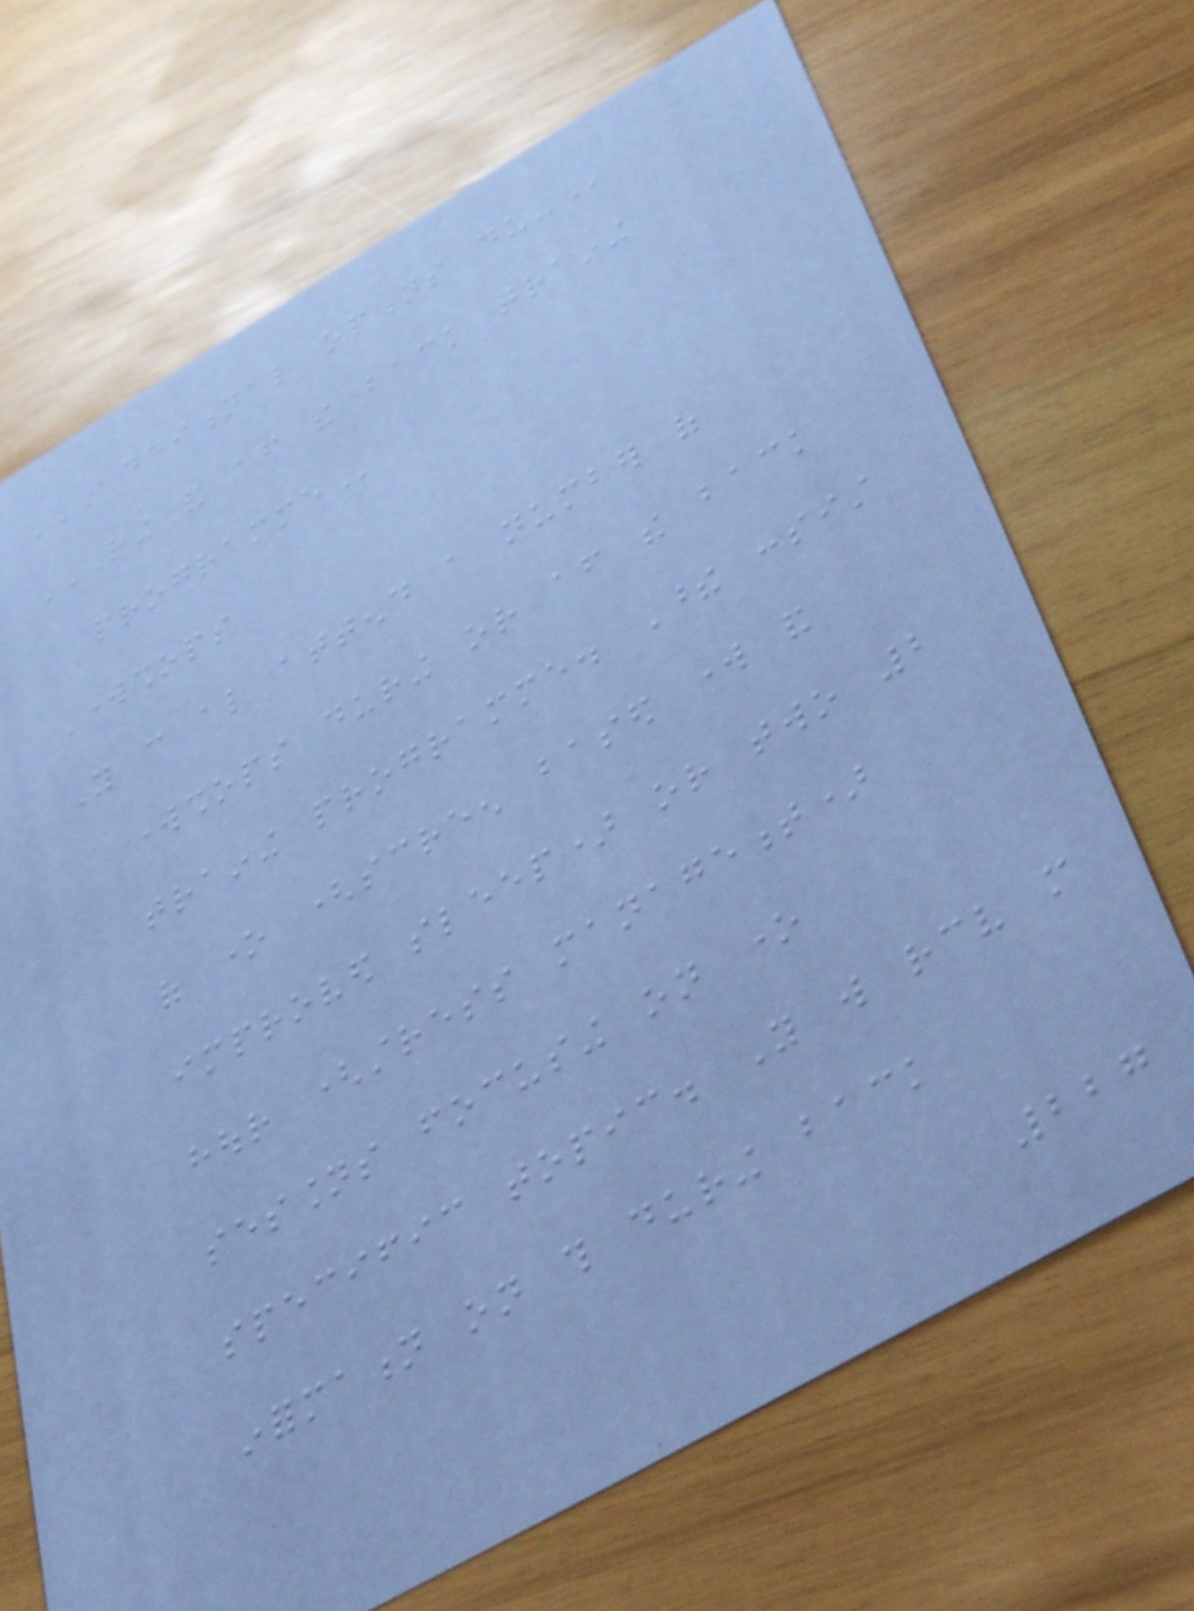ADDITIONAL OPTIONS DU-
RING AND AFTER THE BACK TRAINING
PROGRAMME
Workshops
You can also attend a number of
workshops during or after the back
training programme. These consist
of one (screen based work and
improved sleep) or two 2
hour (stress management)
sessions focusing on one
specific topic. You will receive more
information on this during back
227
